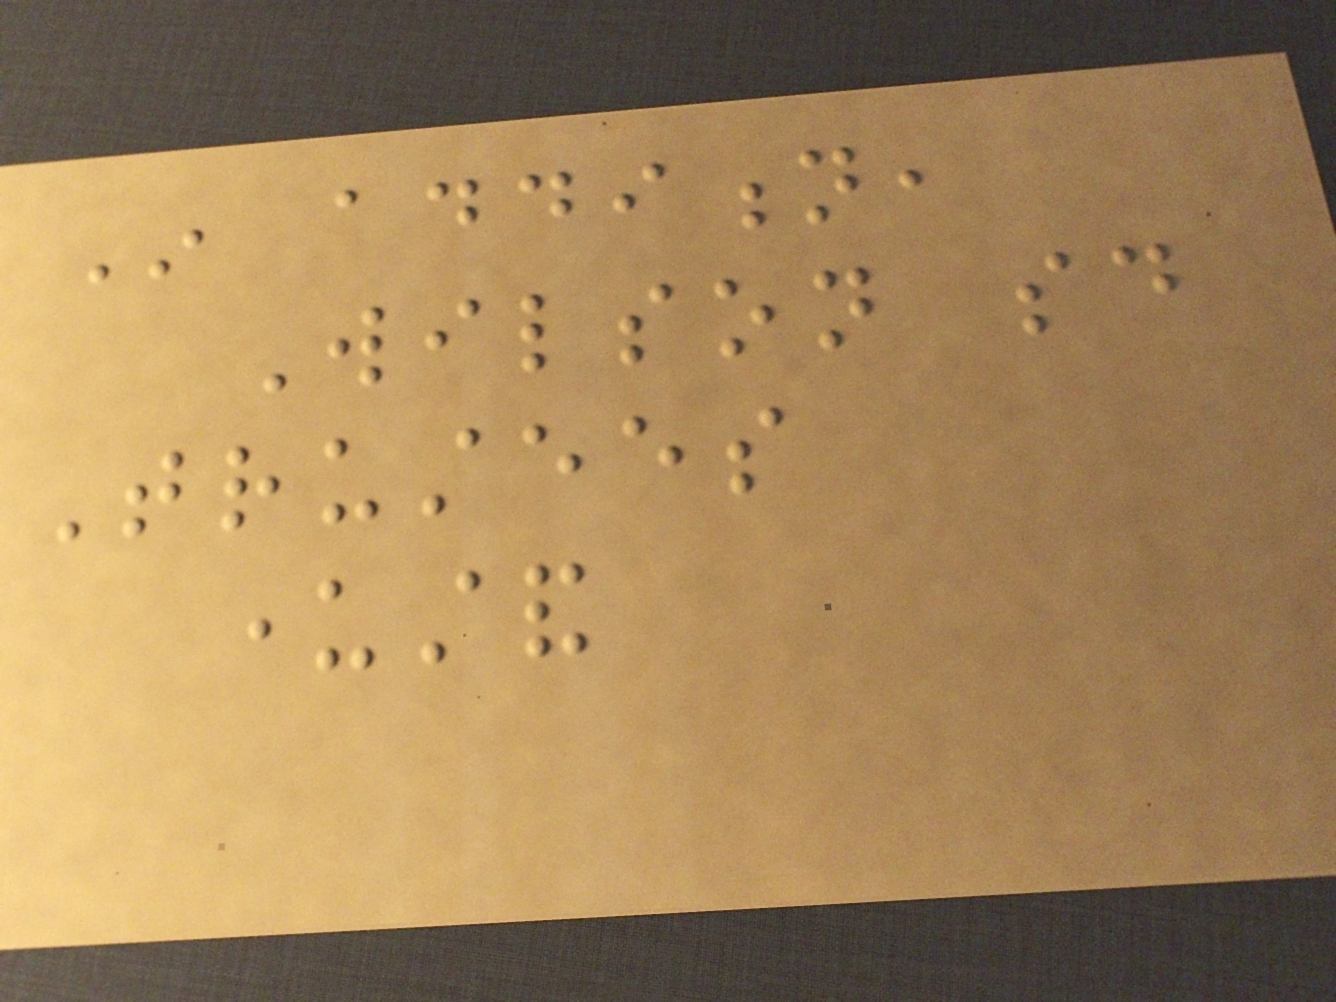In addition,
Wilson said
Trustees
understand
